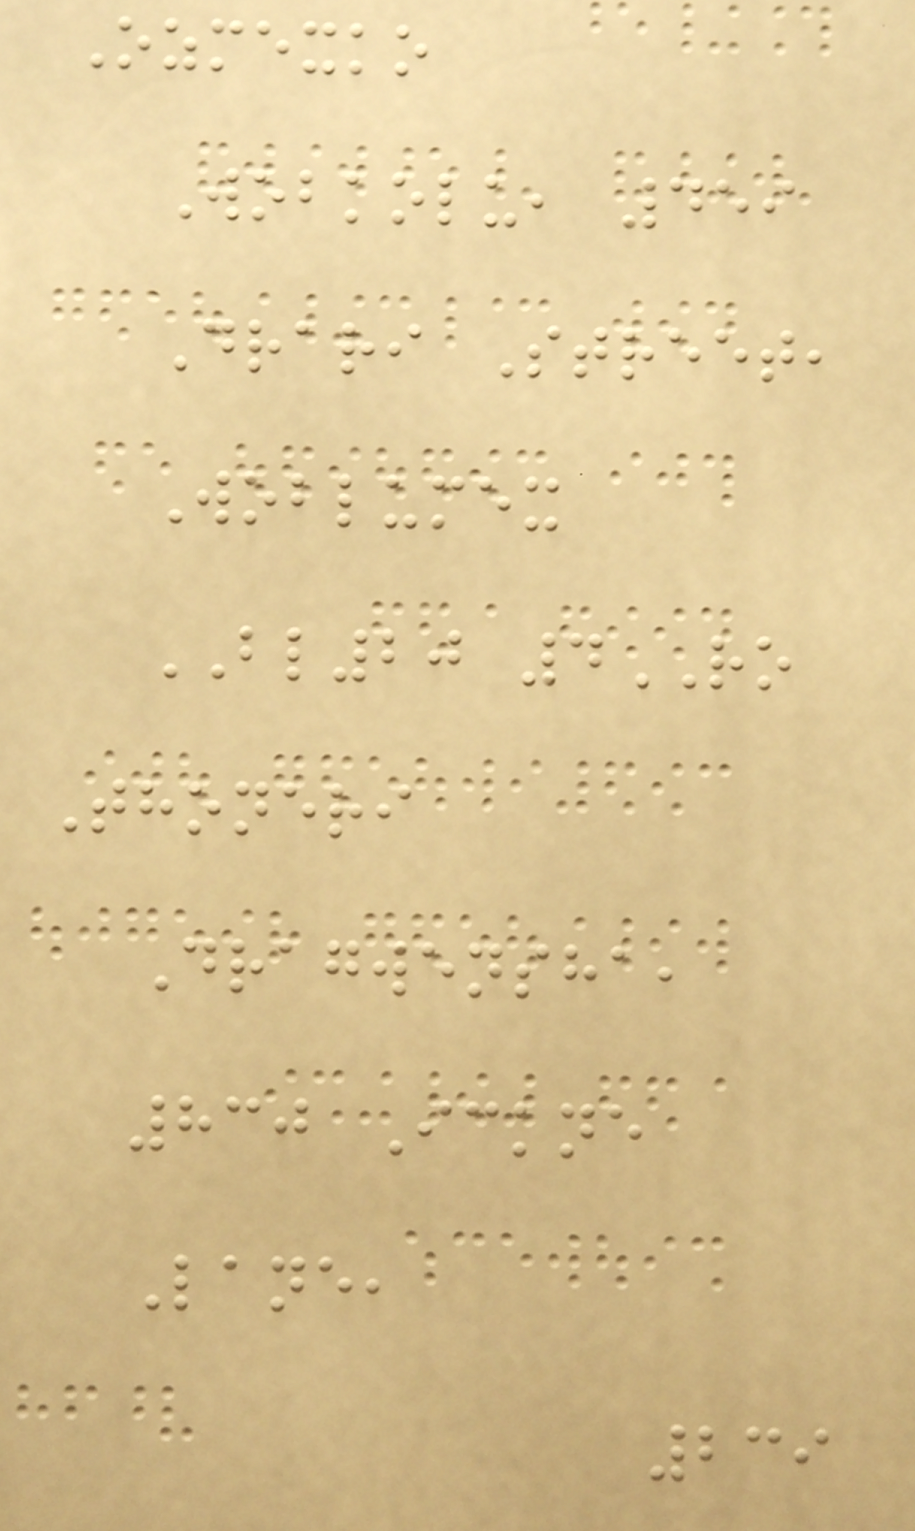Ozmexko
Wobkolu, 459
Drari Street,
Woblumex
BL20 4RO
Thoneri
Dragwensha,
830 Ickne
Lane,
239
